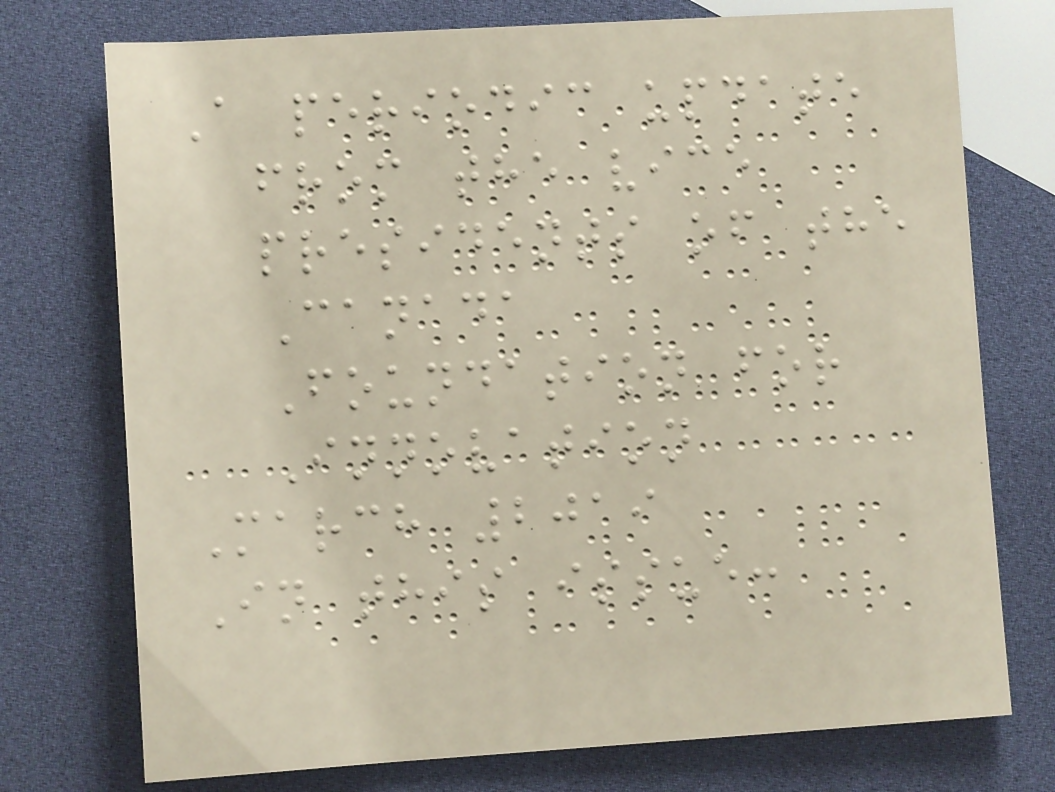A periodic update
from the vice
presidents of the
Canada
Foundation for
Innovation
March 2019
In this issue:
